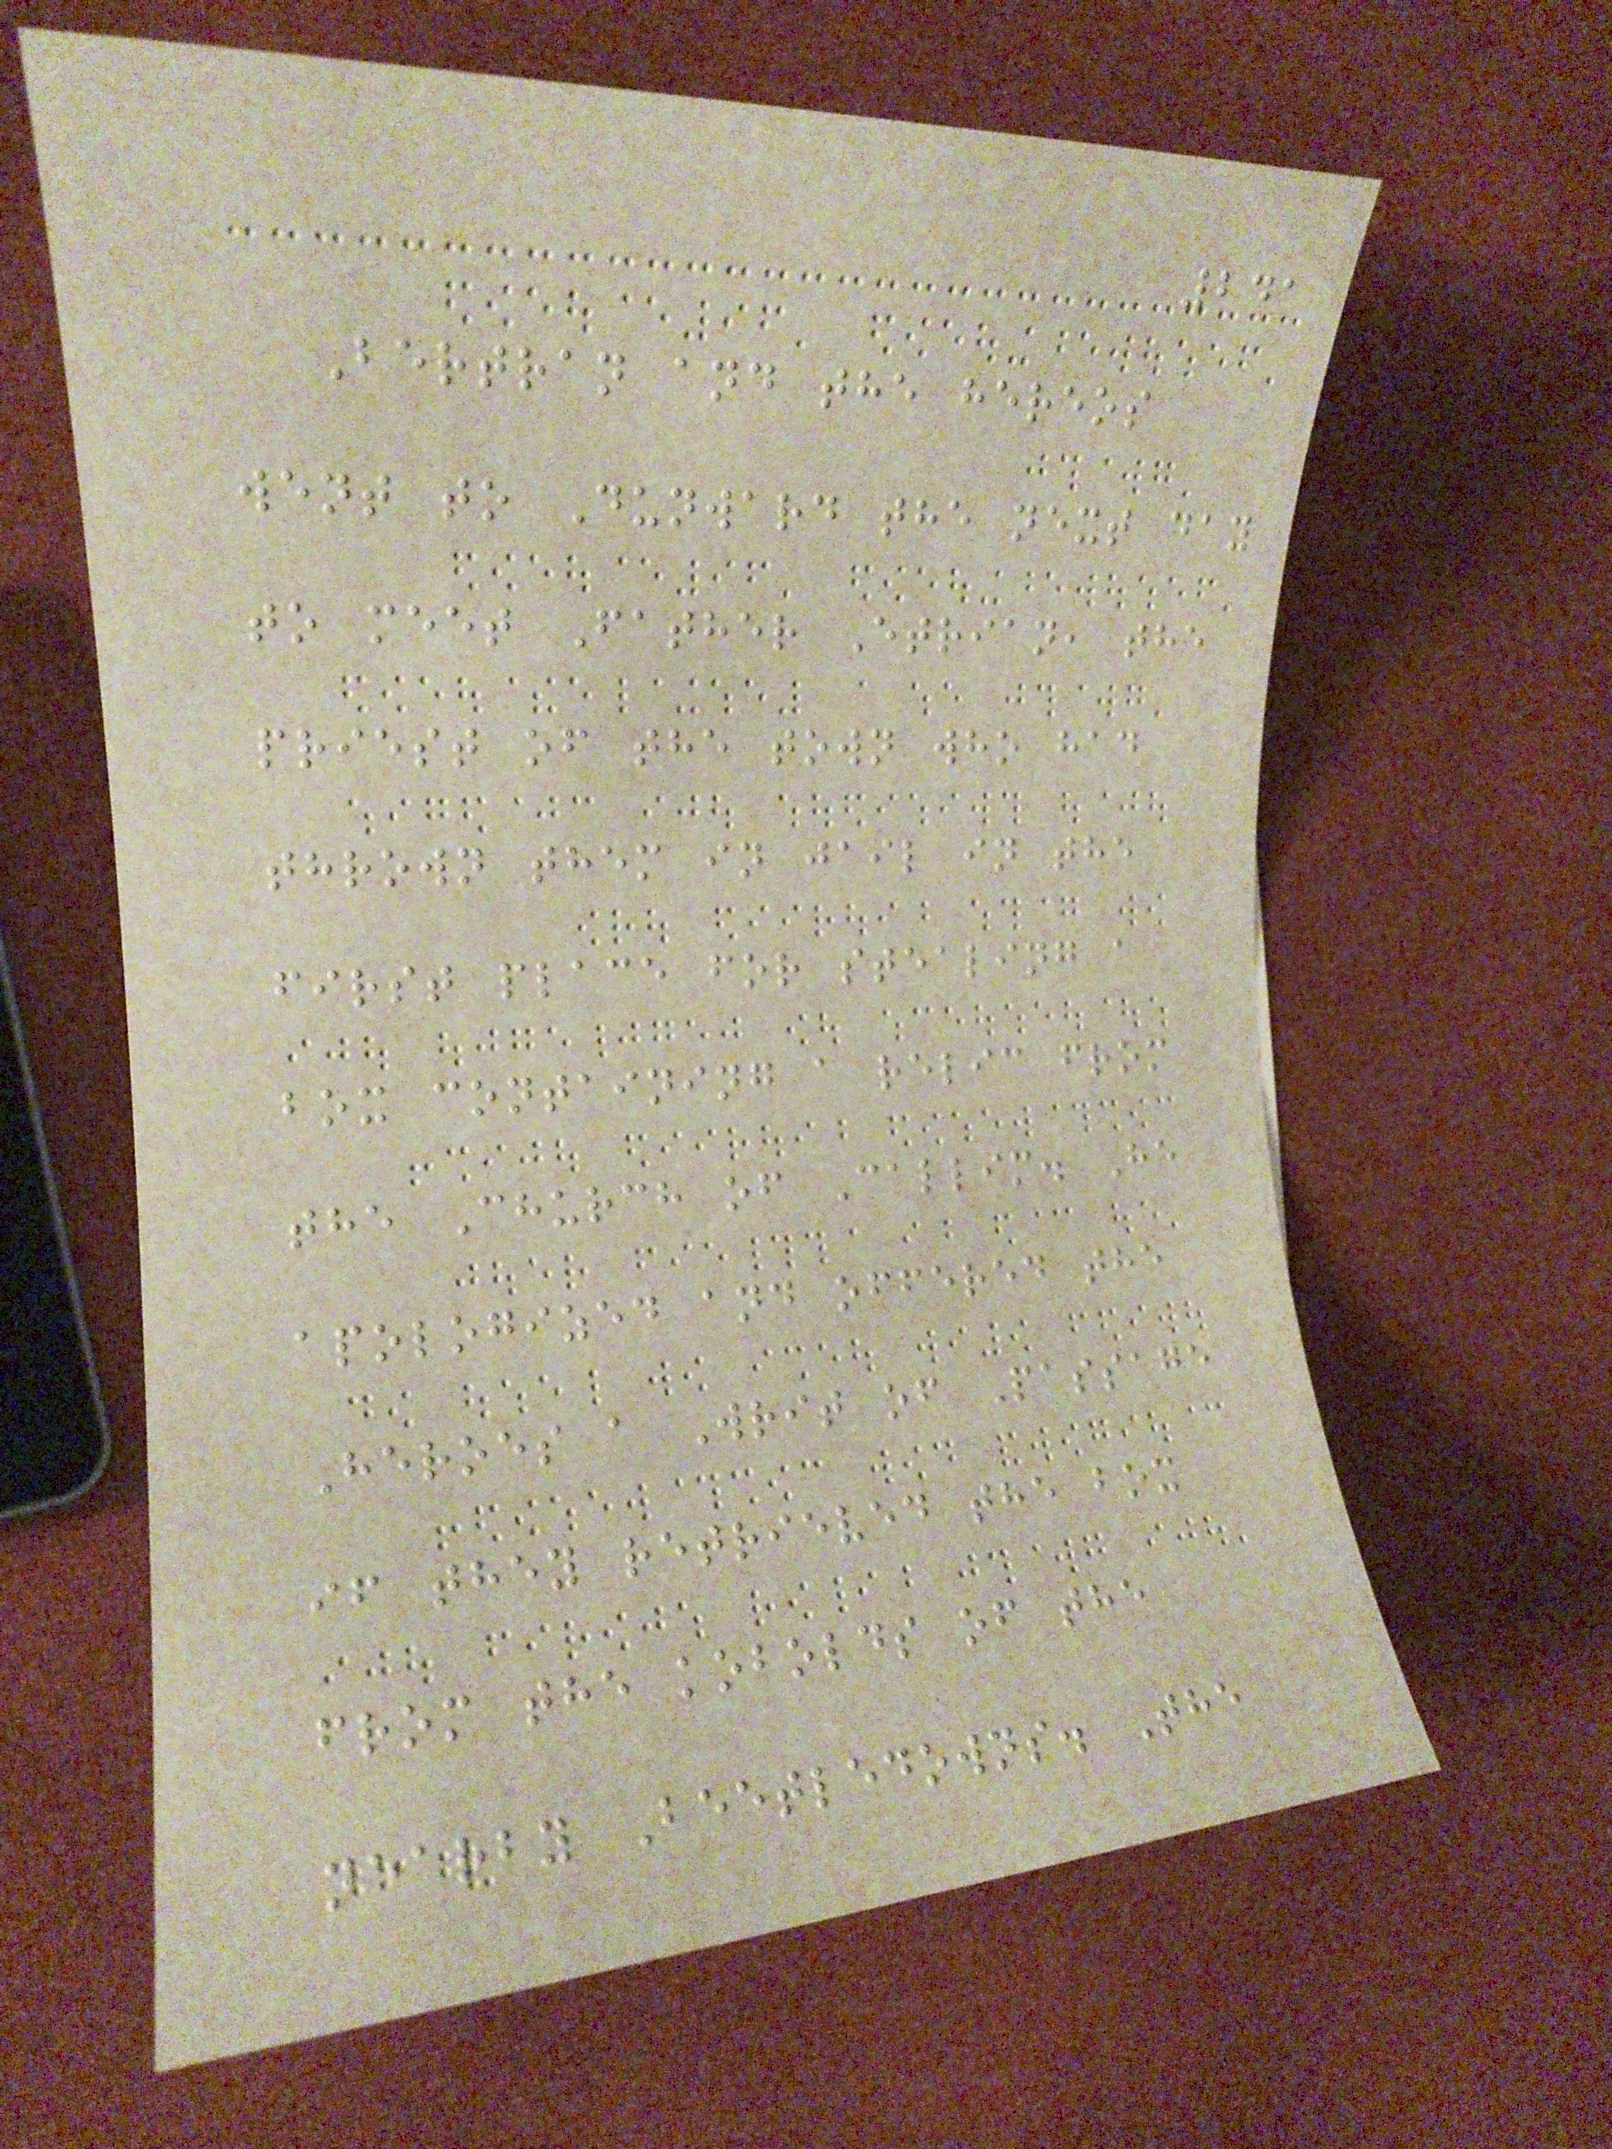241
Bertran and the hereos
went to Dunward the next day
to meet Father Etrian, the
priest of the town who had
thrown them in jail in the
first place for stealing a
box containing a relic from
the Church of Callim. He
apologized and offered the
Heroes a Writ of Passage
if they retrieved the box
from the kobolds of the
nearby Beetledowns. The
